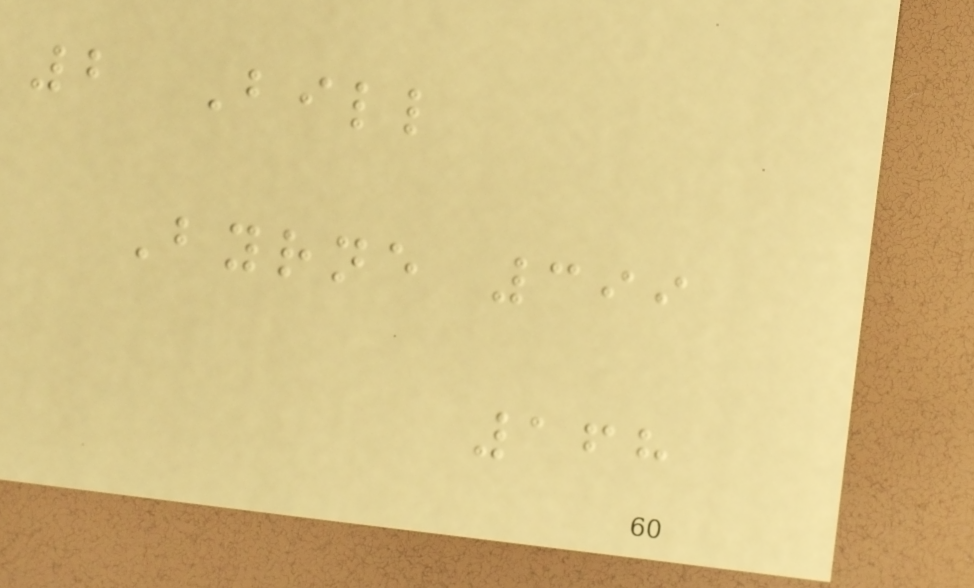2 Bill
Byrne 399
168
